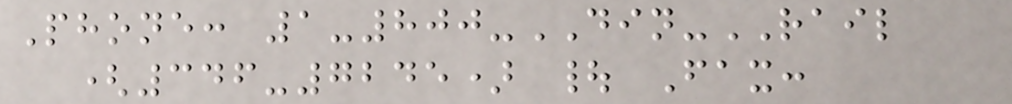Phone: 1-800-DIN-RAIL
(346-7245) | Fax:
